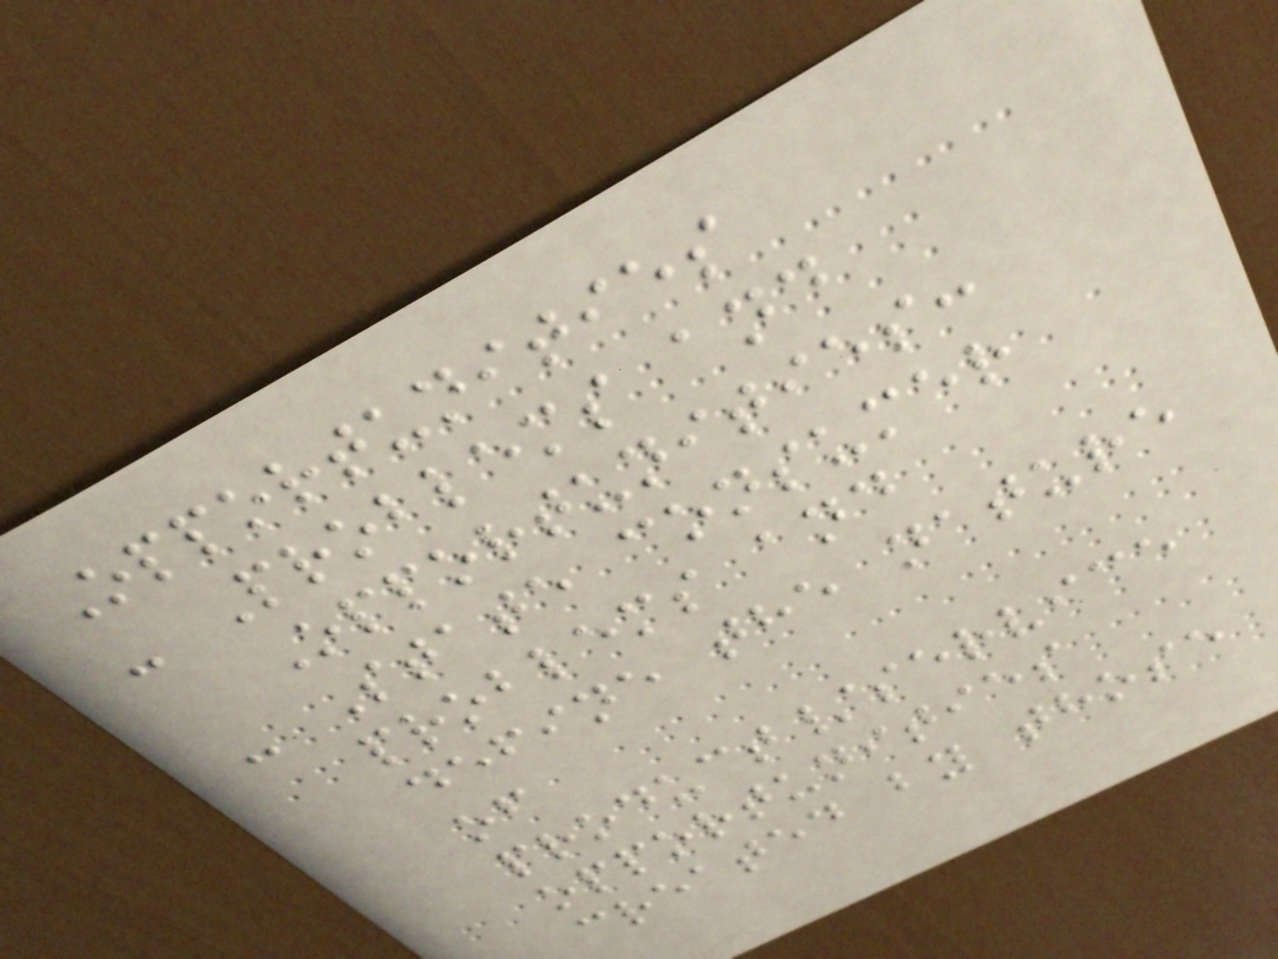Opportunities
- Problems and
Opportunities:
- State consumer
problems and
define the nature
of
product/service
opportunities
created by those
